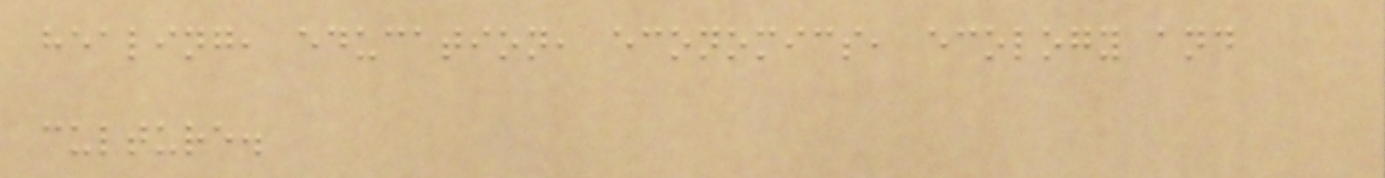healing, education, economics, ecology and
culture.
